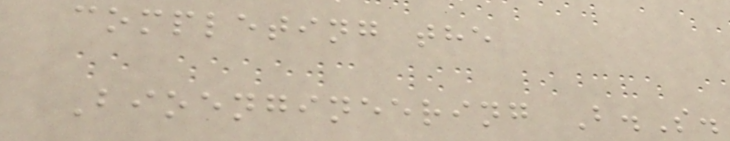completing the
Bioengineering B.S.
